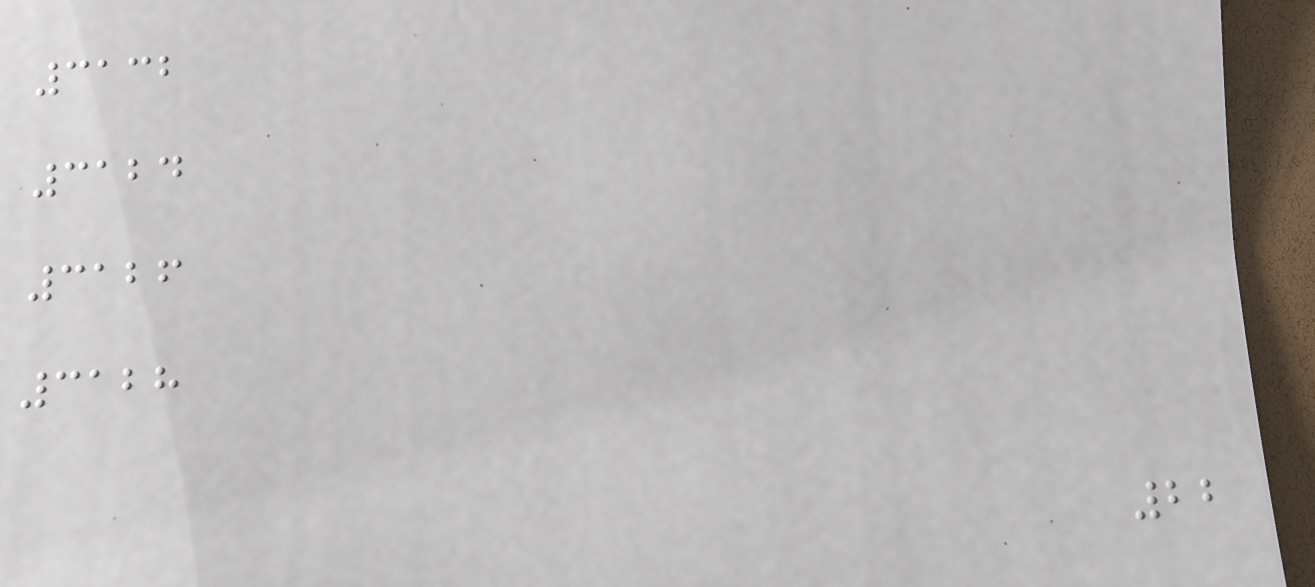3132
3124
3126
3128
22
